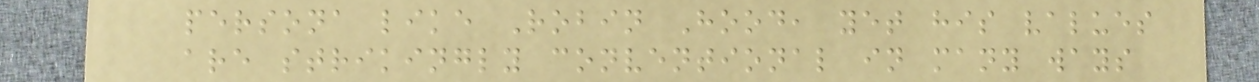persona like Robin Hood, yet his values
are strikingly conventional in many ways
